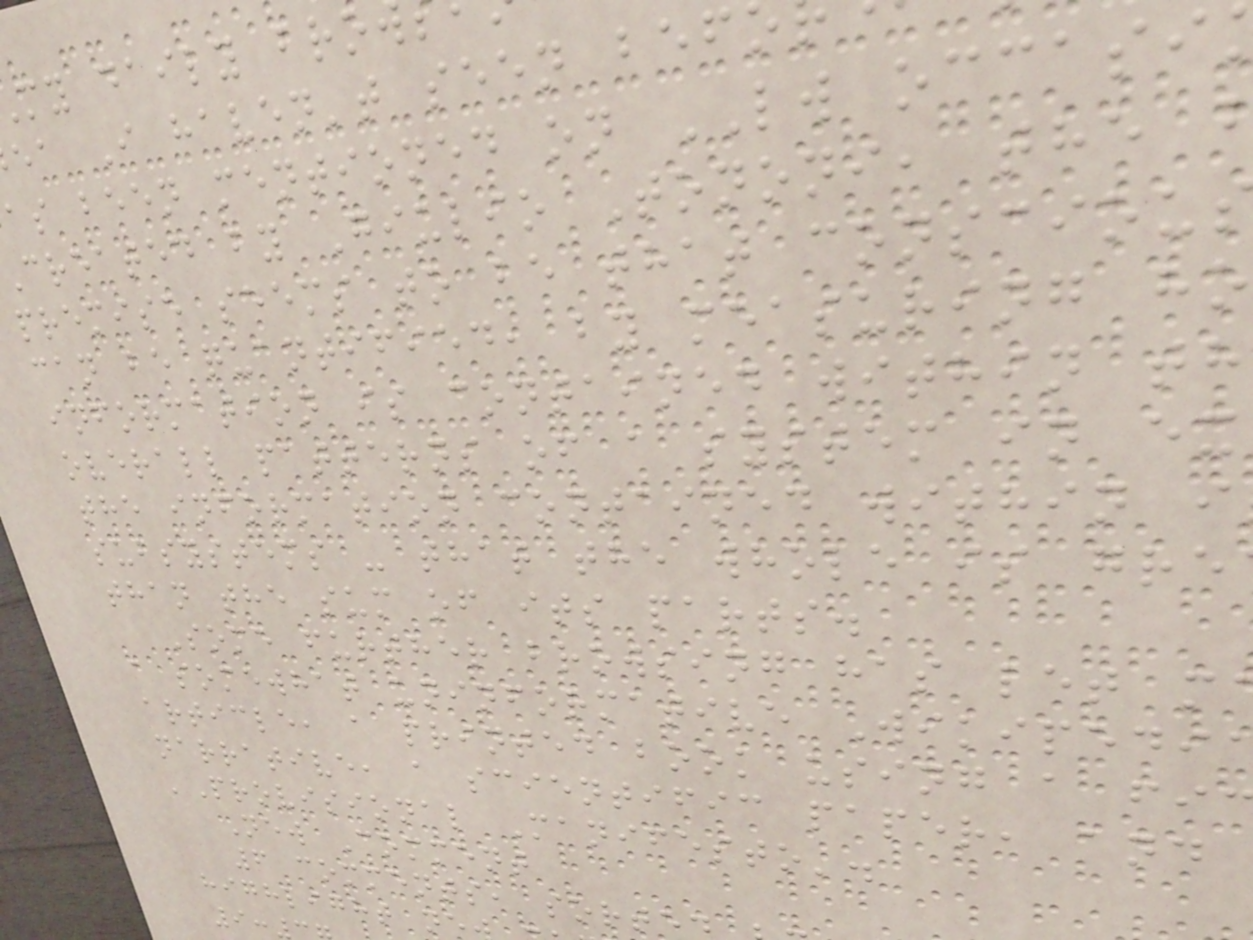my daily bro
ea I haven't seen bef
as been mentioned on LW occasi
created by Giulio Tononi, the
premise seems to be that consciou
can be quantified, by measuring ho
information is contained within th
overall patterns of a system in ex
the information contained within i
subsystems - that the whole is gre
than the sum of its parts.
Some further browsing has let m
a somewhat uninformative Wikipedi
article, a printed book using a fi
narrative, a scientific paper, and
'Provisional Manifesto'.
New Comment
6 comments, sorte
highlight ne
